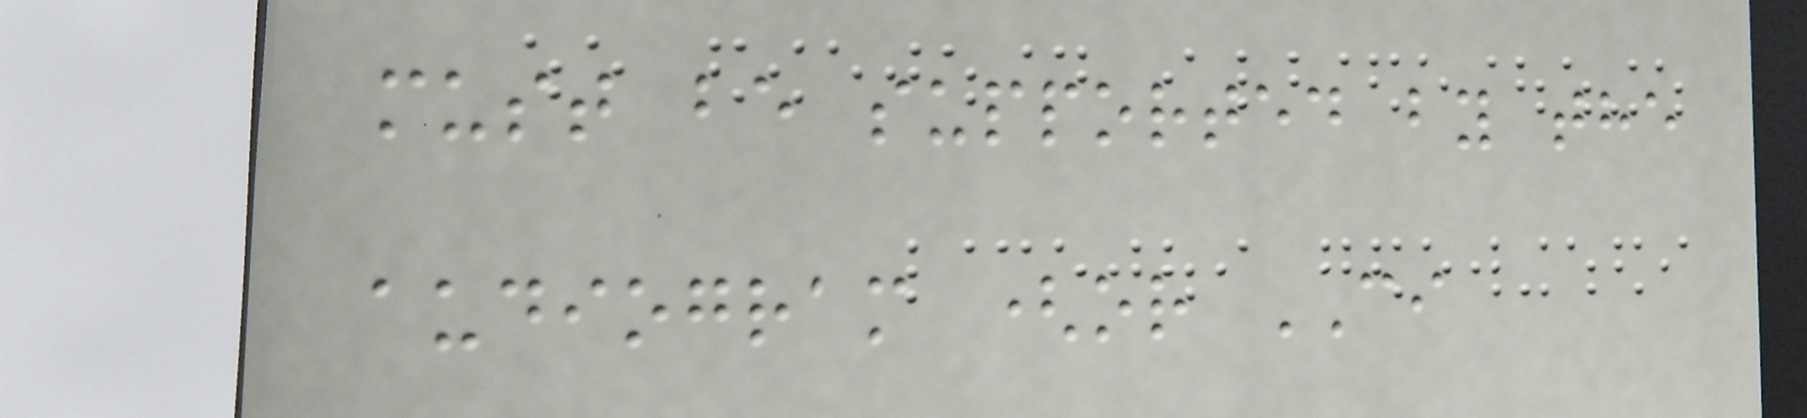must be supported by the
audiogram (or CI
